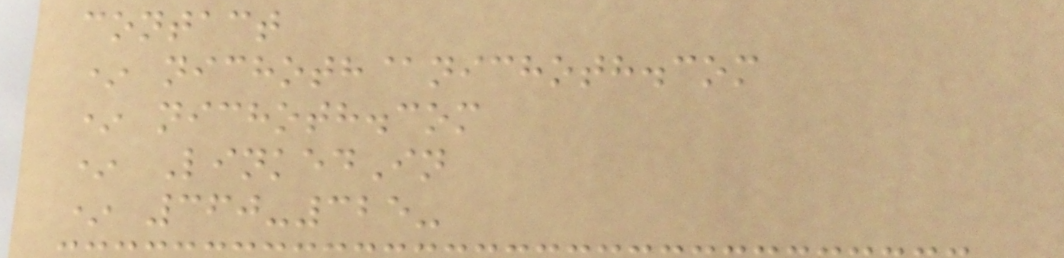contact
* nichoth@nichoth.com
* nichoth.com
* LinkedIn
* 360-325-
